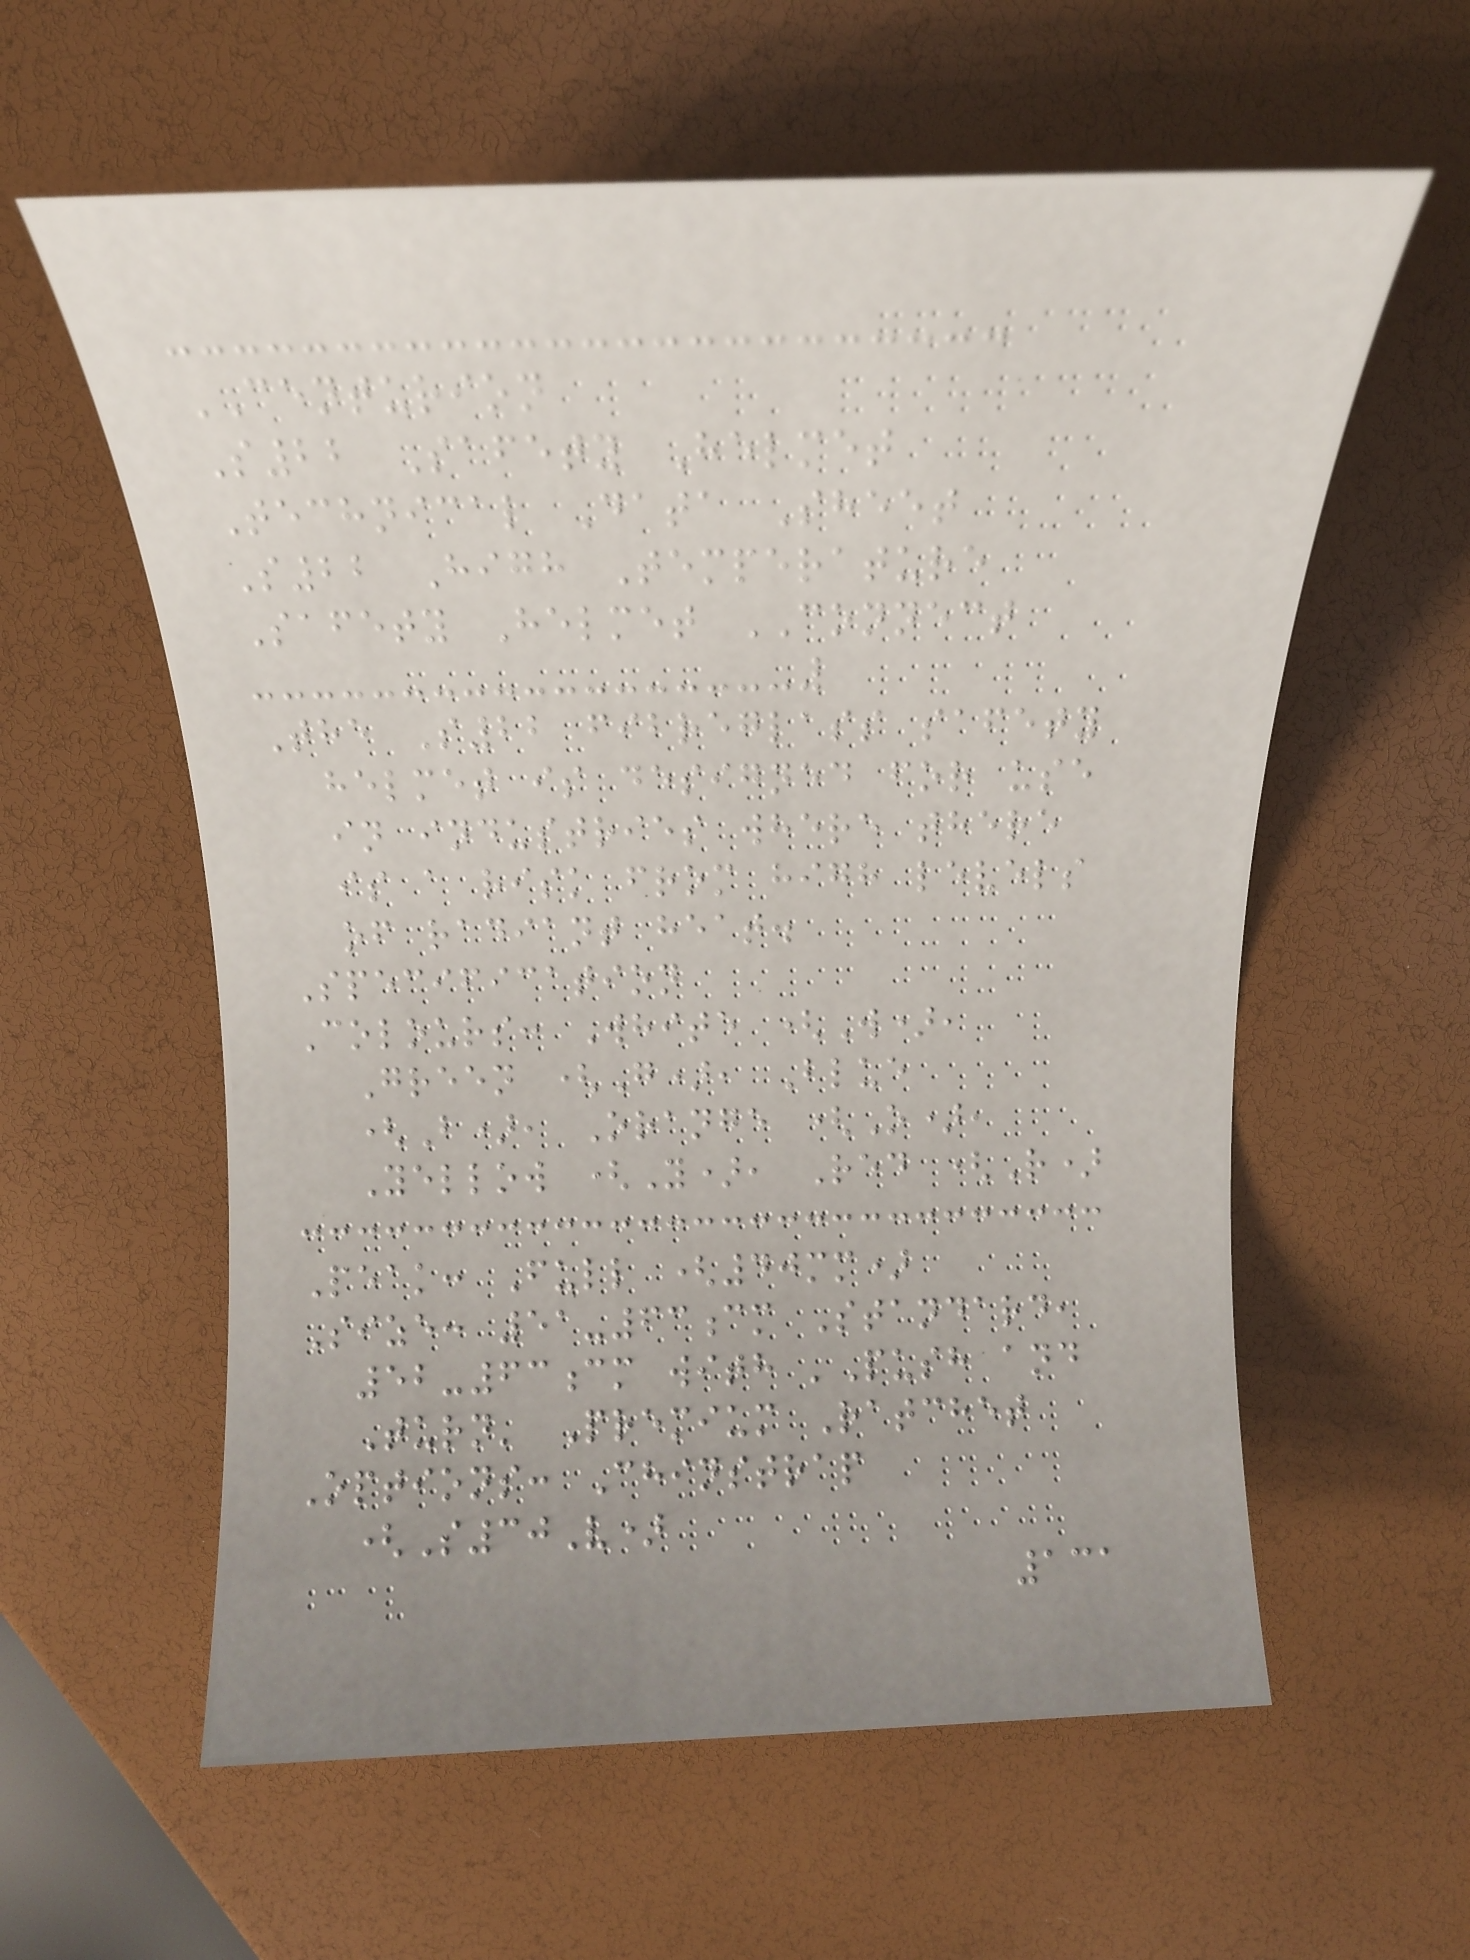CENTURION
S22 Safety Helmet
Technical Data Sheet
S22 High Temperature
Safety Helmet CONNECT
The S22 fibreglass safety
helmet is designed for use
in industries where there
is a risk from high levels
of radiant heat.
Specification
Colours: White (W),
Green (G), Blue
(B), Orange (O),
Yellow (Y), Red (R)
Peak: Full (40mm)
Size: 51-63cm Standard,
52-63cm with 'Push and
Turn' Premium Ratchet
Options: Chinstrap
(S30V)
131
